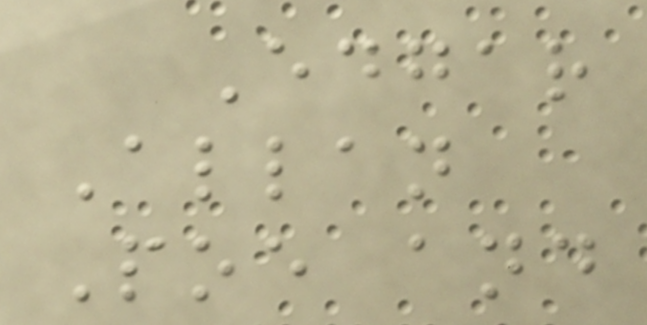Edgar
Allan
Poe and
